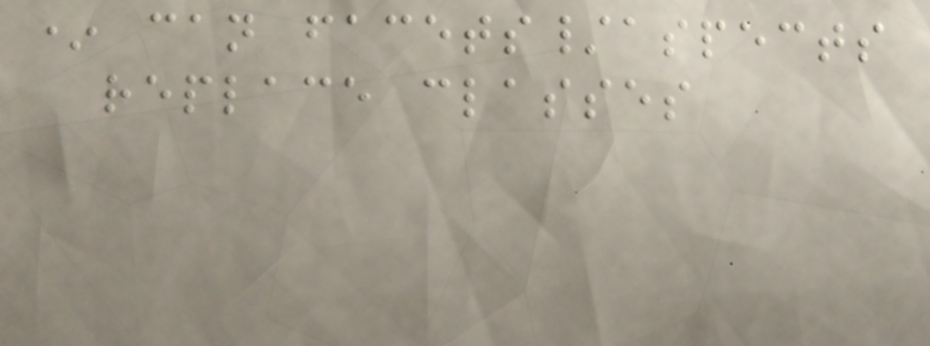* can facets/aspects
replace classes
